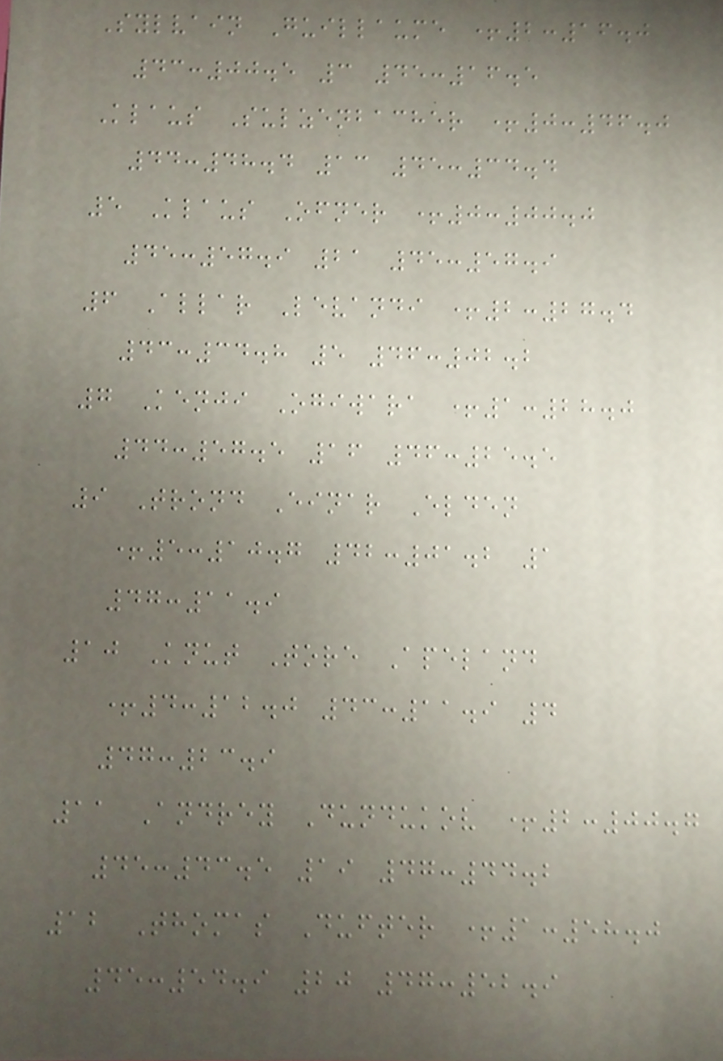Sylvain Guillaume +2:16.0
43:00.5 3 45:16.5
Klaus Sulzenbacher +0:46.0
44:48.4 13 45:34.4
5 Klaus Ofner +0:00.0
45:57.9 21 45:57.9
6 Allar Levandi +2:27.4
43:34.8 5 46:02.2
7 Kenji Ogiwara +1:28.0
44:57.5 16 46:25.5
9 Trond Einar Elden
+5:10.7 42:01.2 1
47:11.9
10 Knut Tore Apeland
+4:12.0 43:11.9 4
47:23.9
11 Andrey Dundukov +2:00.7
45:43.5 19 47:44.2
12 Thomas Dufter +1:58.0
45:54.9 20 47:52.9
